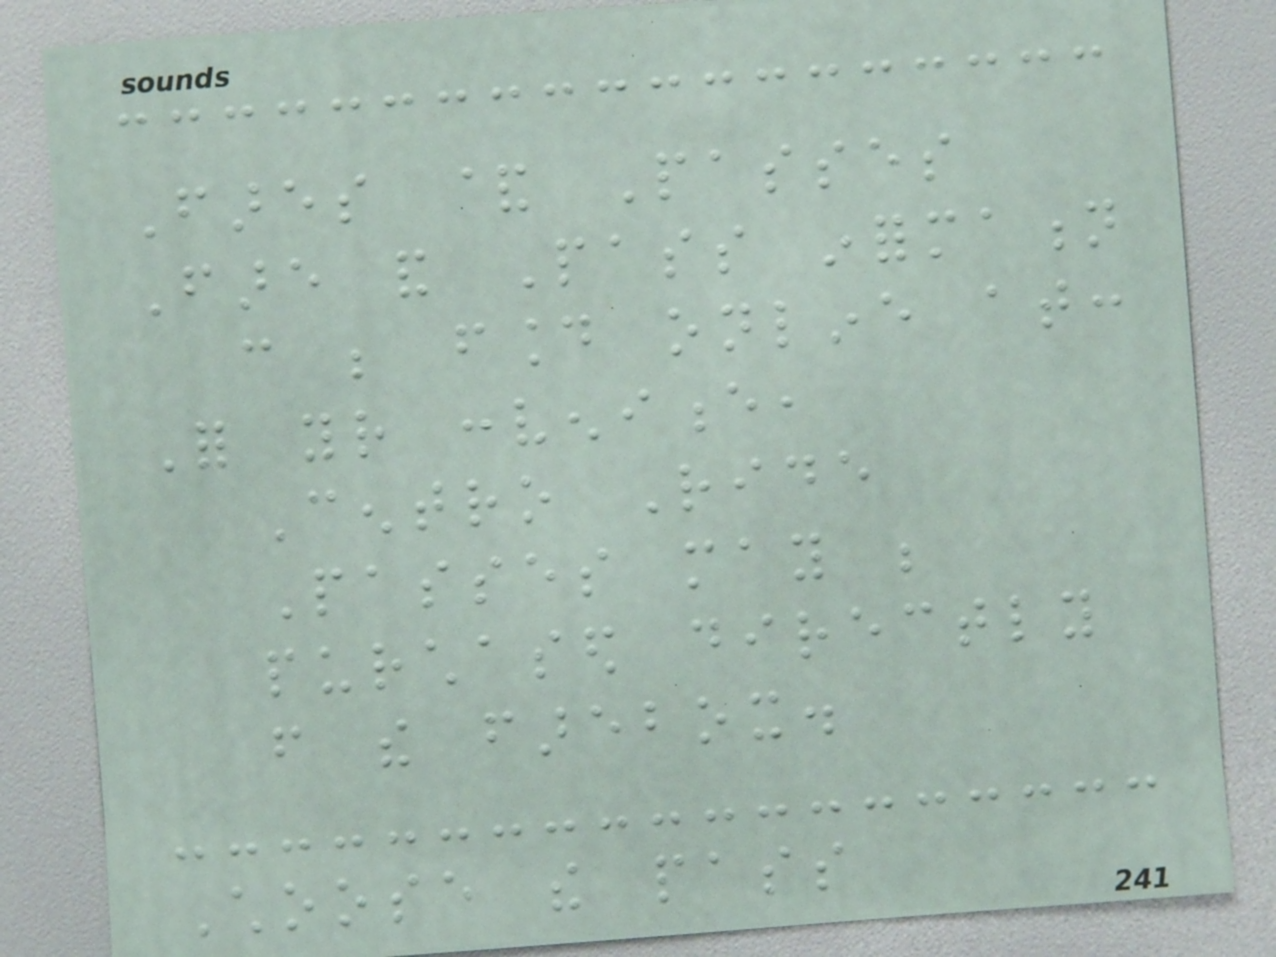Fares & Passes
Fare and Pass information
can be found online at:
For your convenience,
Centro Ride
Passes may be
purchased directly
from the farebox.
Choose the pass
